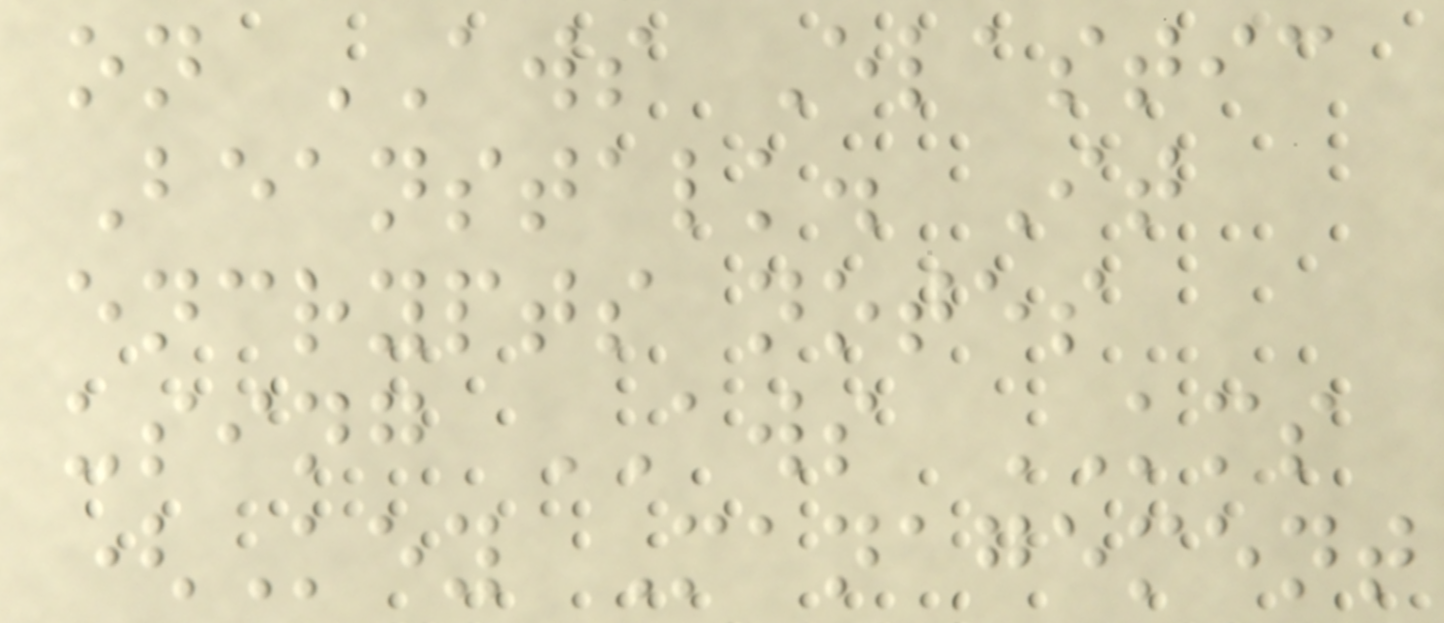on AWS Elastic
Beanstalk. It
encrypts notes
using AWS KMS
(Key Management
